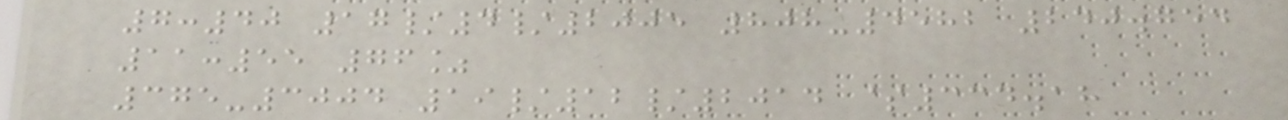7:40 17/4/2005 808-4582 240.754
11:55 76%
375-3004 19/12/2014 $334.18
